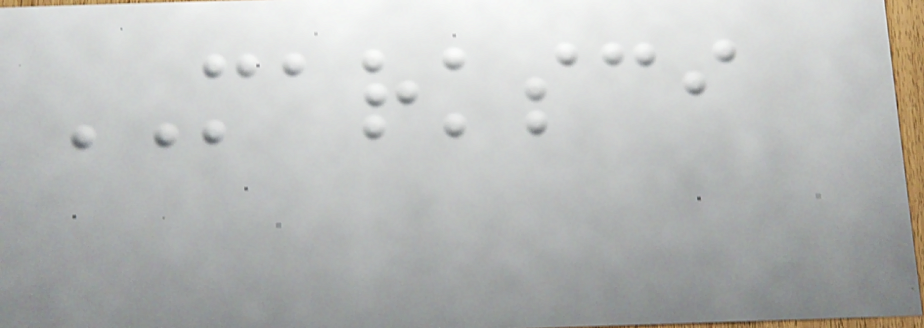MARKSCI
